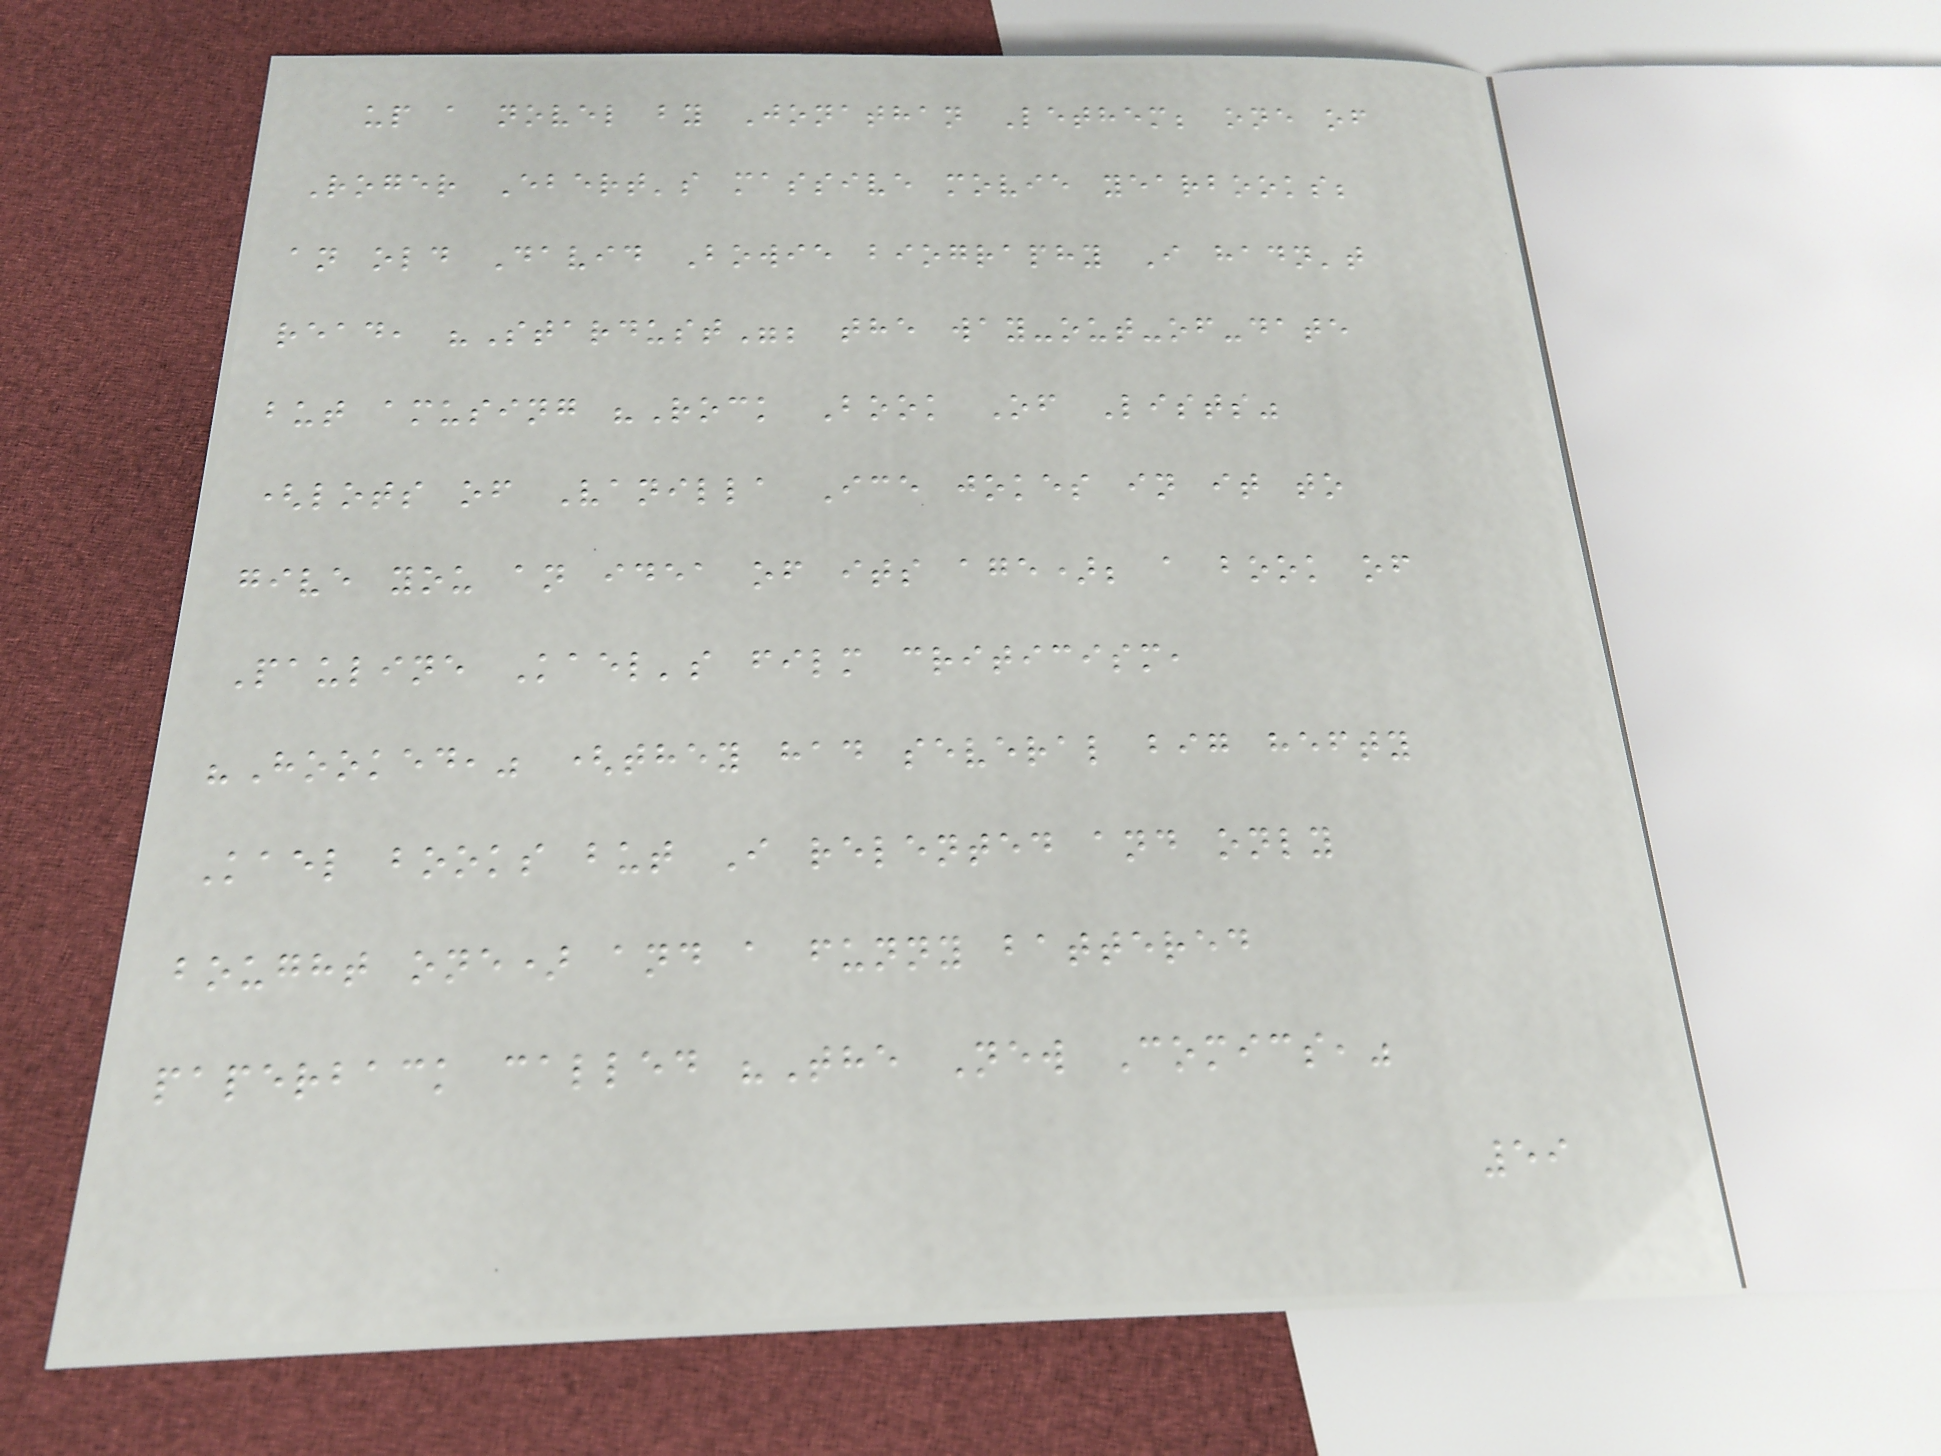up a novel by Jonathan Lethem; one of
Roger Ebert's massive movie yearbooks;
an old David Bowie biography I hadn't
read, "Stardust"; the way-out-of-date
but amusing "Rock Book Of Lists"
(lots of Vanilla Ice jokes in it to
give you an idea of its age); a book of
Pauline Kael's film criticism,
"Hooked," (they had several big hefty
Kael books but I relented and only
bought one) and a funny battered
paperback called "The New Comics,"
59
